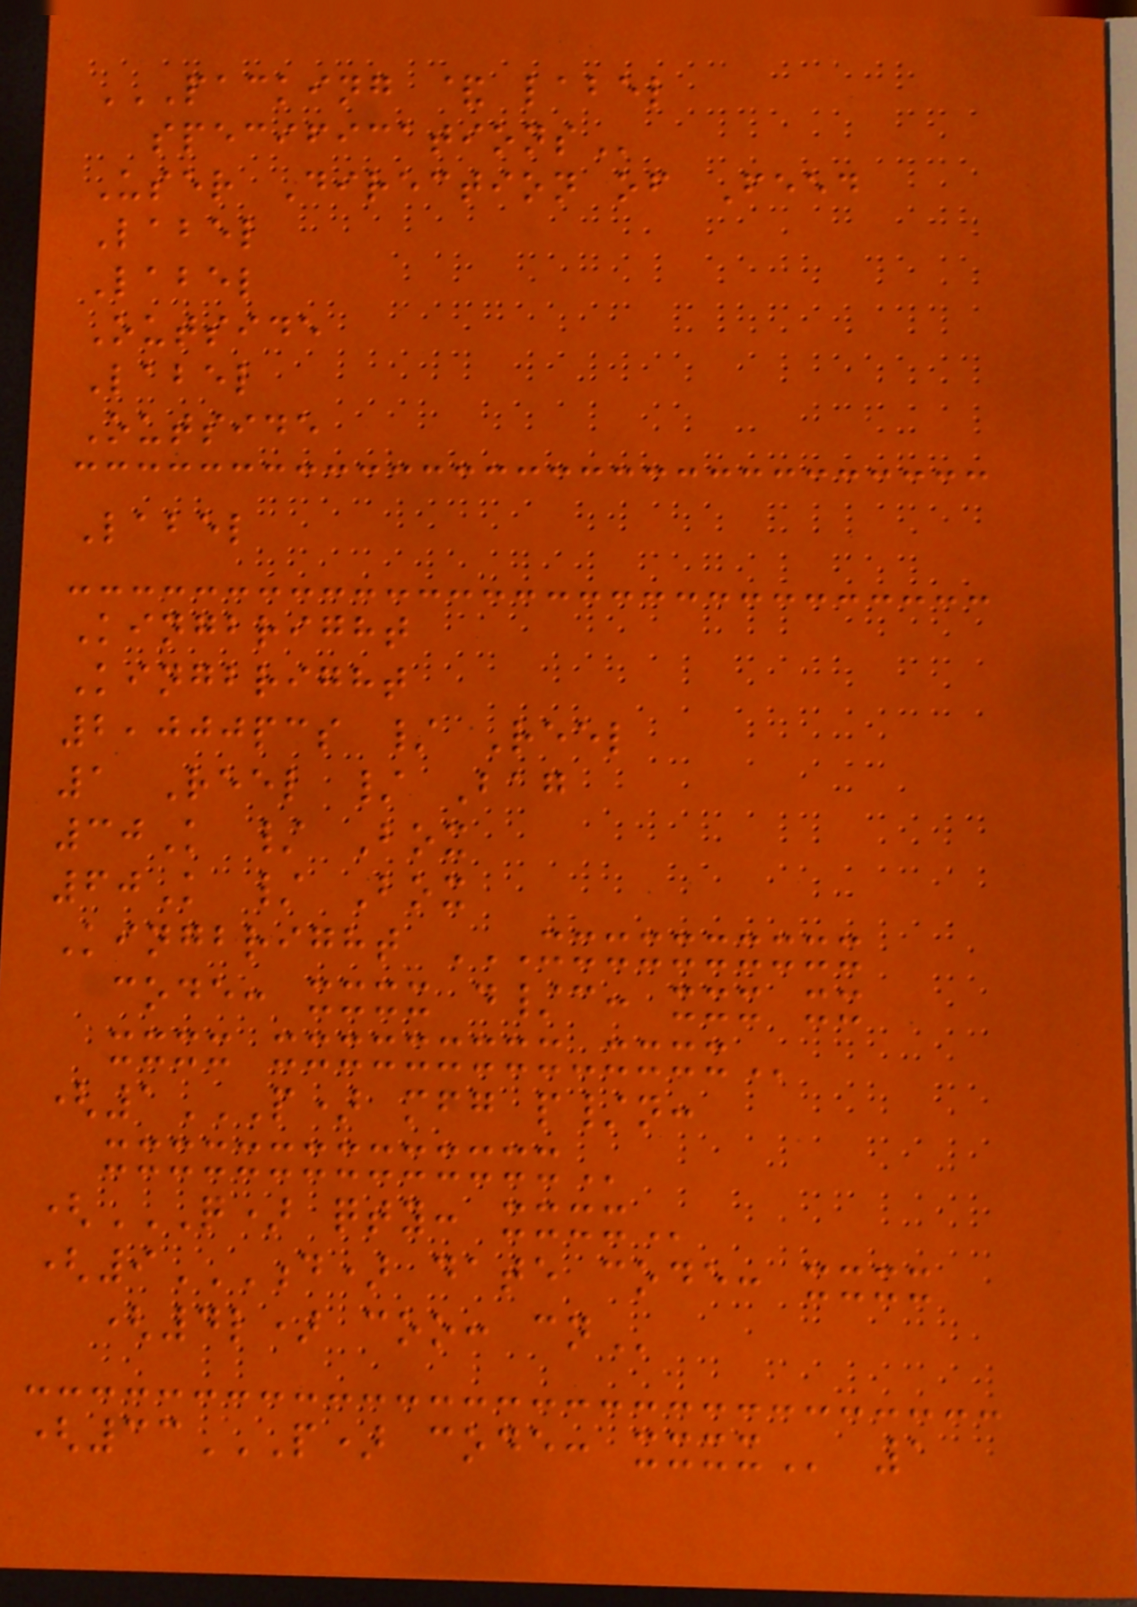PACKING & LABEL
SPECIFICATIONS
User Direction of Feed
Label
Label
Outside
Label
Outside
Label
Kingbright
Kingbright
2,000pcs / Reel
1 Reel / Bag
30K / Box
60K / Box
Kingbright XXXXXXXXXX
CODE: XXXX D/C: XXX XX
XXXX XXXXXXXXX-XXXX
(1P) MFG P/N:
XXXXXXXXXXXXXX
(Q) QTY: XXXX
(9D) DATE CODE: XXXX
(4L) COO: CN
(33P) CODE: XXXX 1
